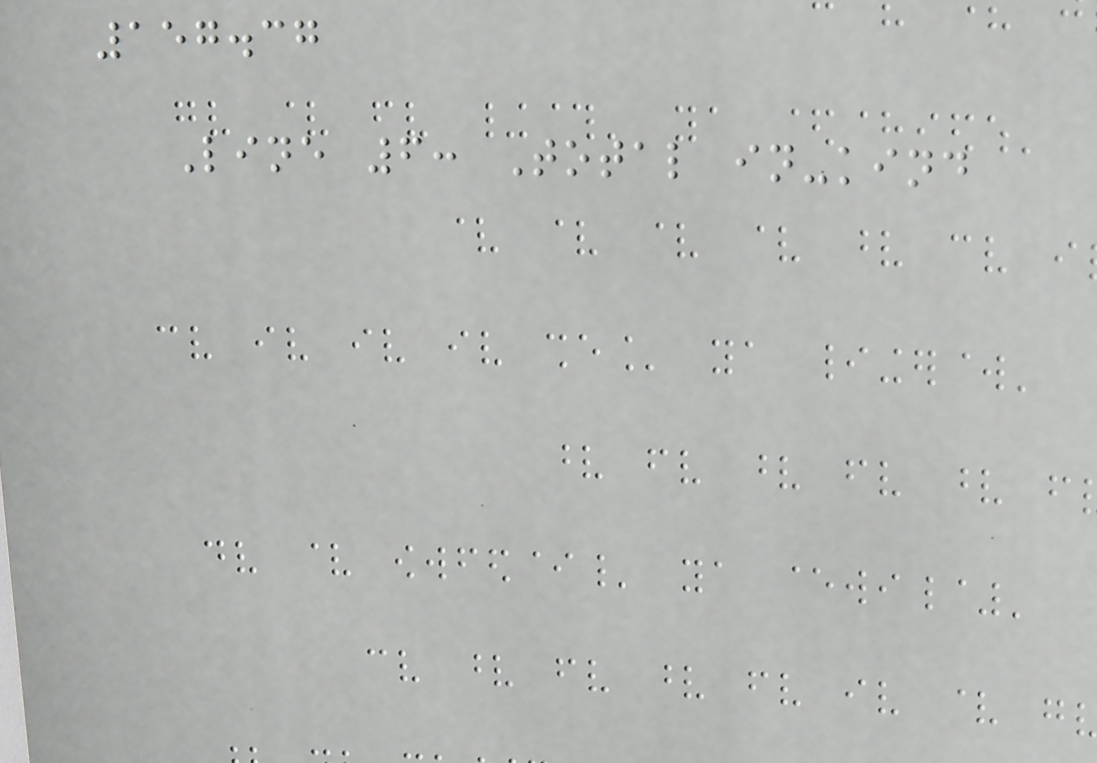157.37
Line 6: Total in-kind
